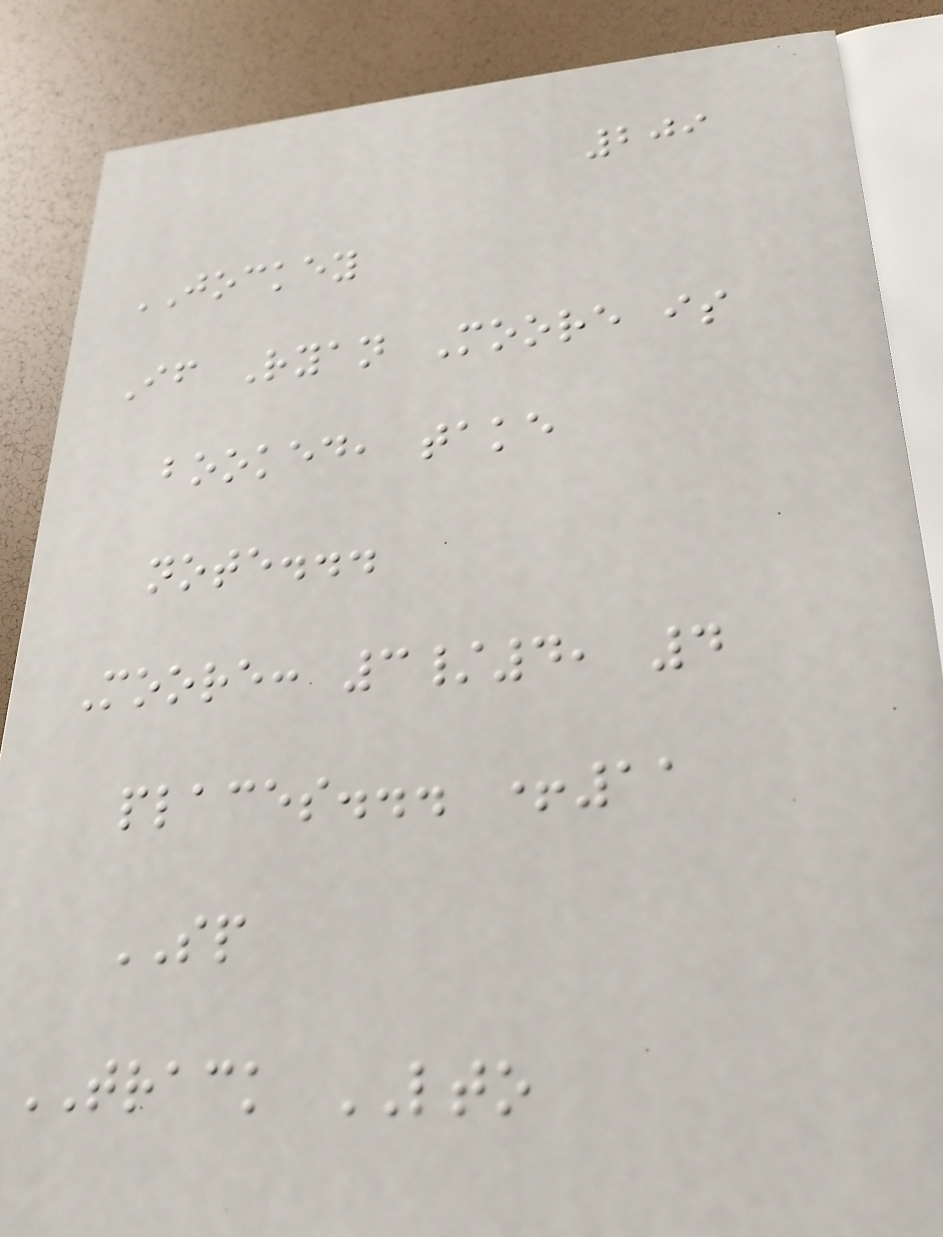209
JOCKEY
If Ryan Moore is
booked, take
note...
Moore: 3/4, 4
places... +11
SP
TRACK LTO
